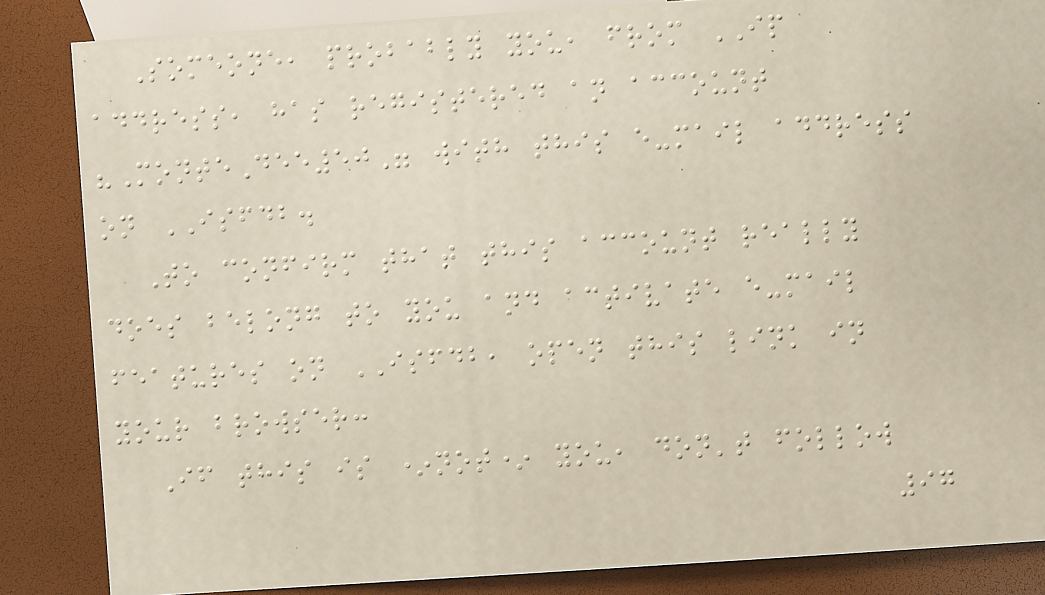Someone, probably you, from IP
address, has registered an account
"MonteDee50" with this e-mail address
on ISFDB.
To confirm that this account really
does belong to you and activate e-mail
features on ISFDB, open this link in
your browser:
If this is *not* you, don't follow
97
